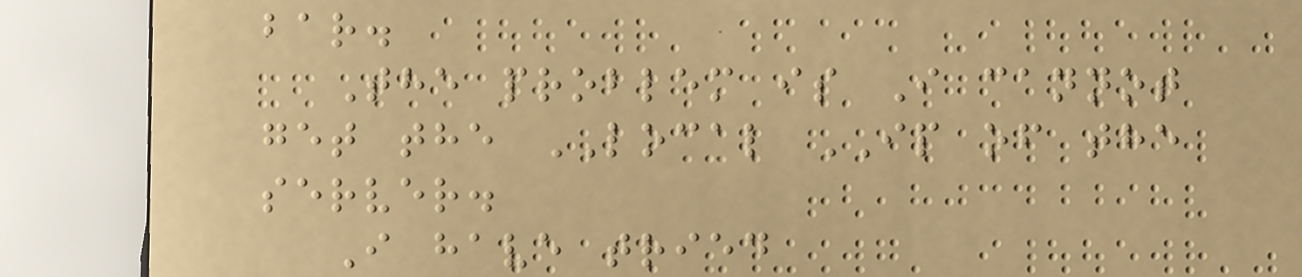bar.
The problem is I cannot
get the LOCAL IP of the
server.
I have tried
